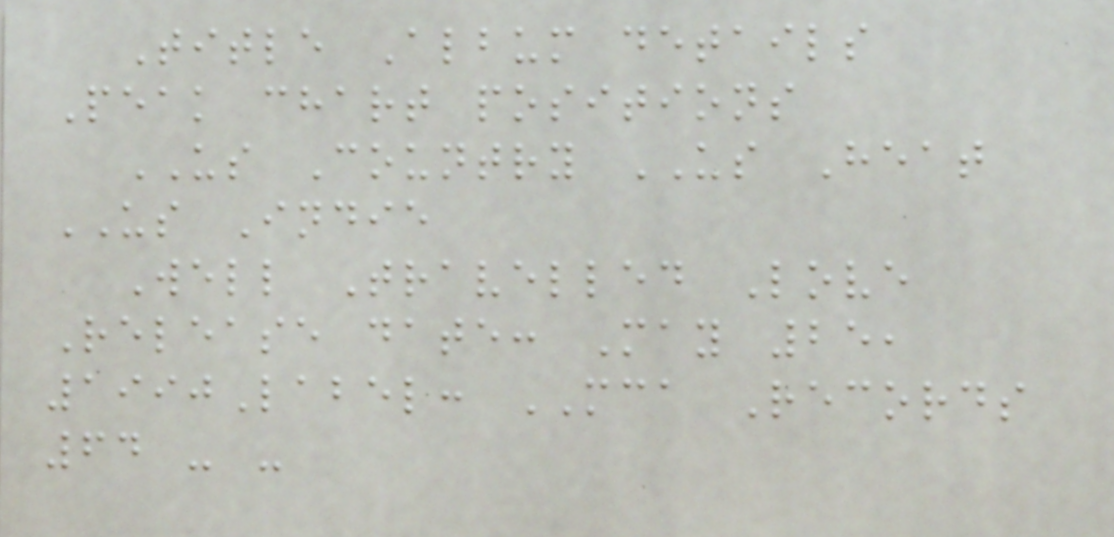Title Album details
Peak chart positions
US Country US Heat
US Indie
Well Travelled Love
Release date: May 25,
1990Label: MCA Records
64 - -
